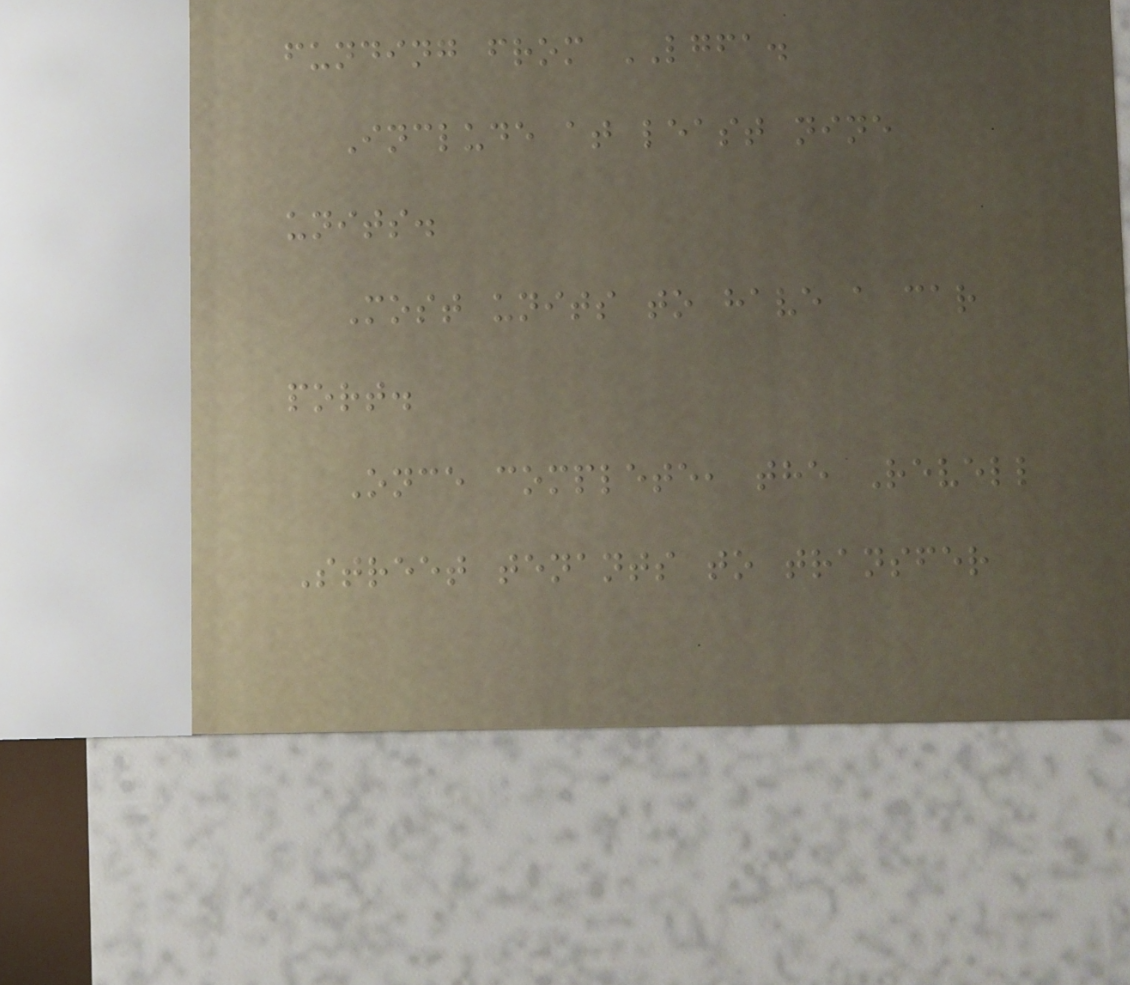funding from LGFA.
Include at least nine
units.
Most units to have a car
port.
Once complete, the Revell
Street tenants to transfer
